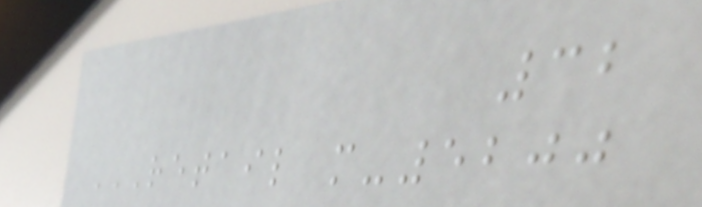32
RETAIL M-5200
